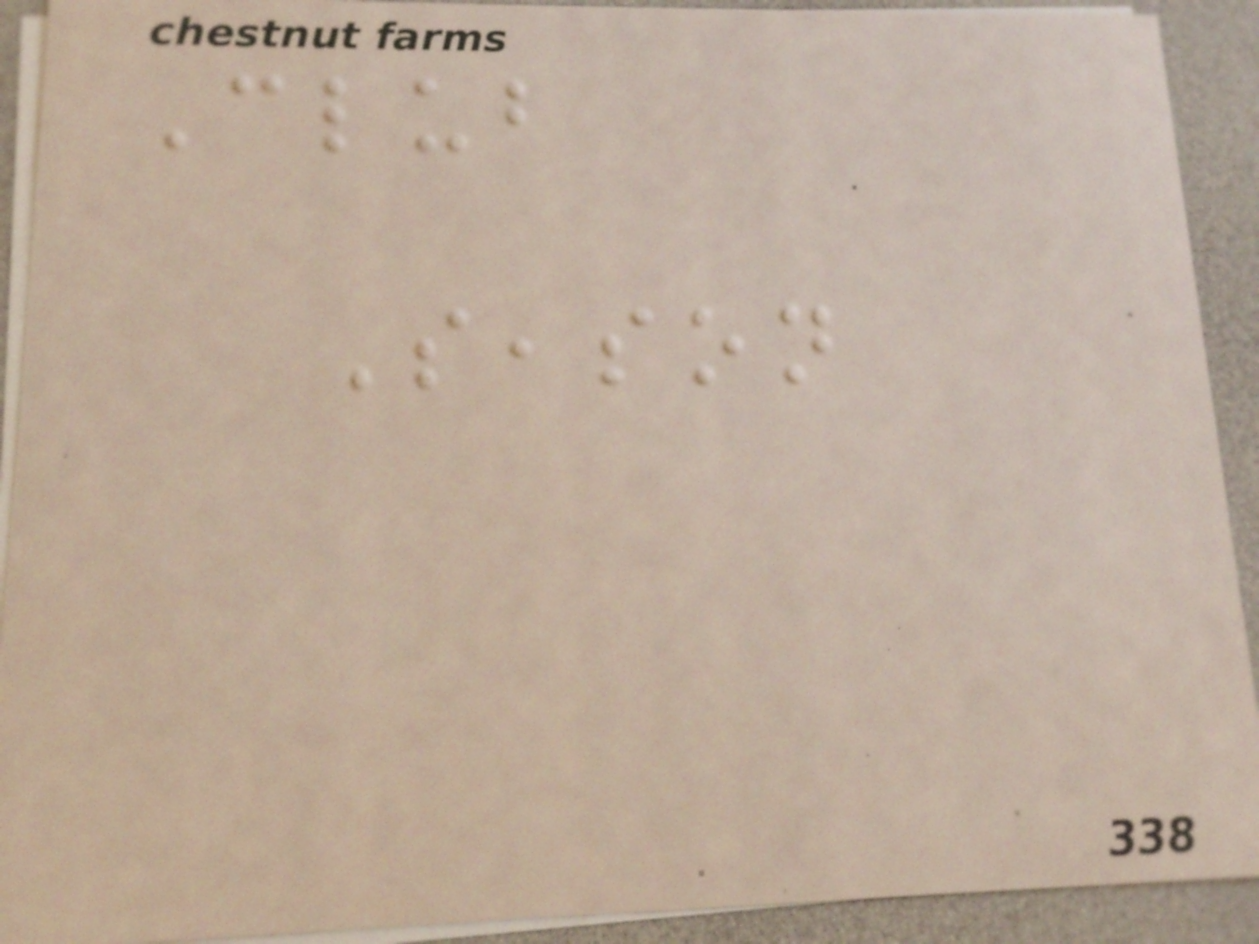Club
Season
